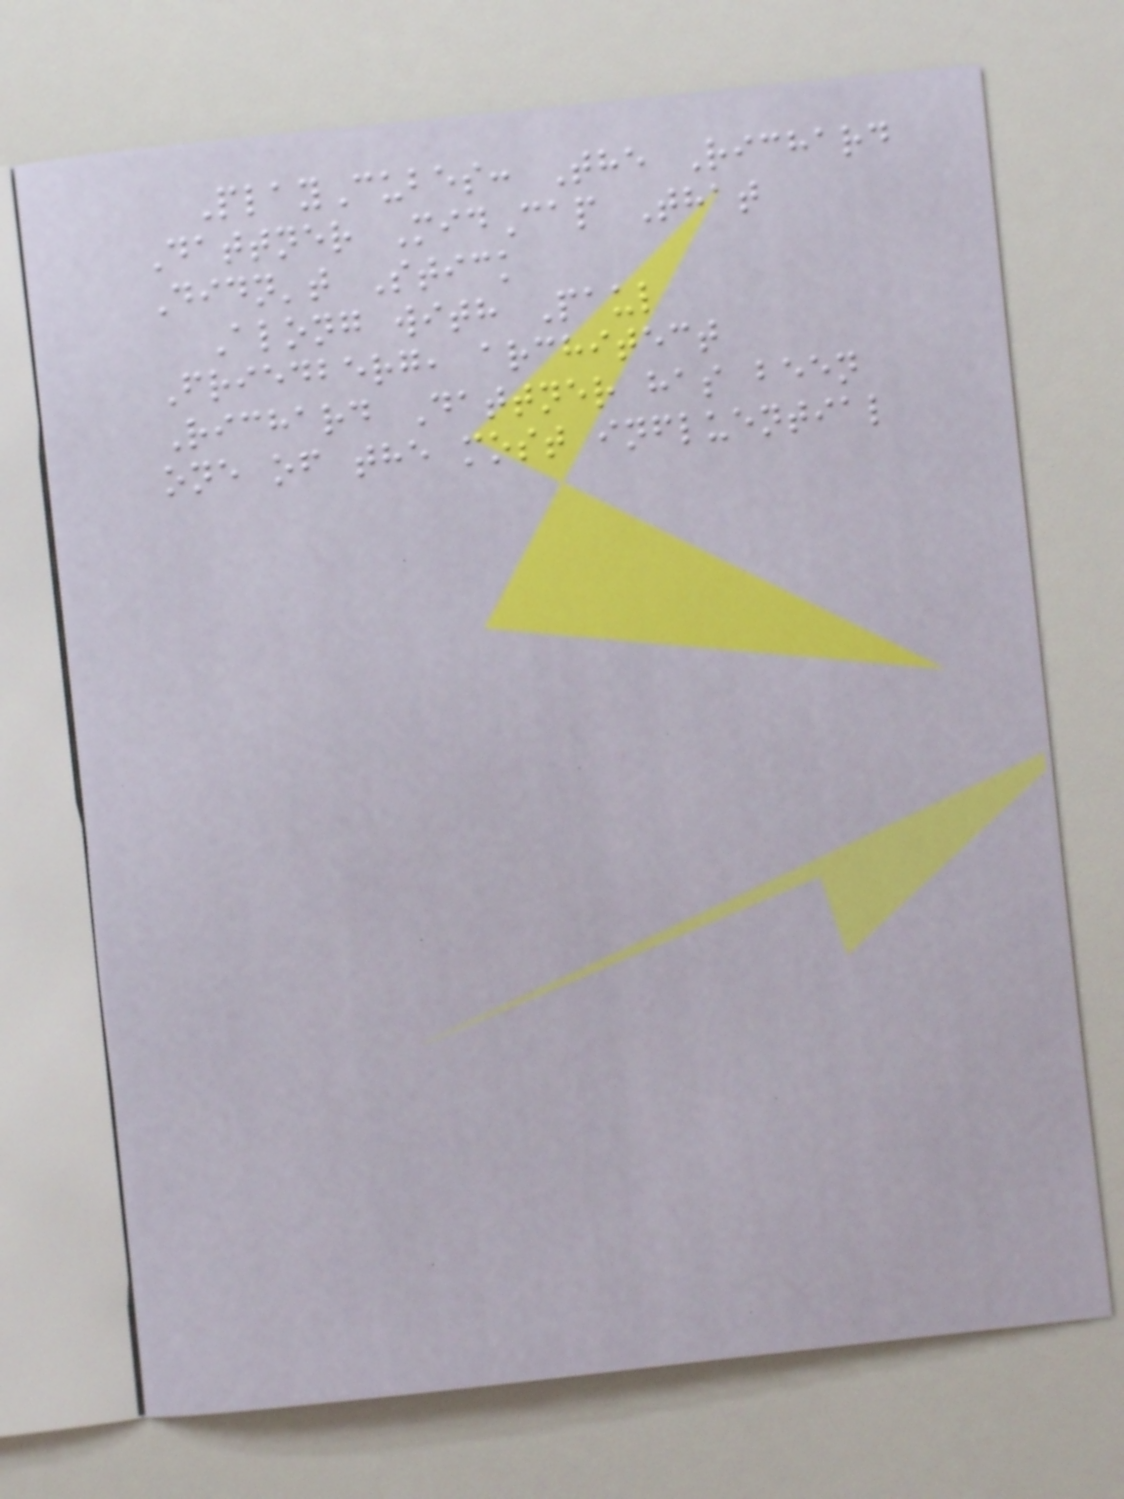PlayCubes: The Richard
Dattner MidCap That
Didn't Stick
Along with Paul
Friedberg, architect
Richard Dattner has been
one of the most influential
